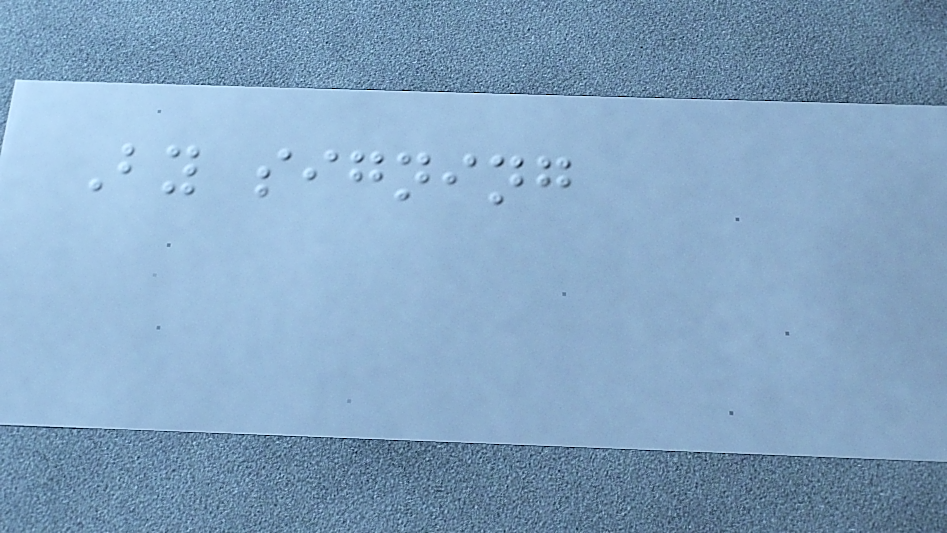By signing
